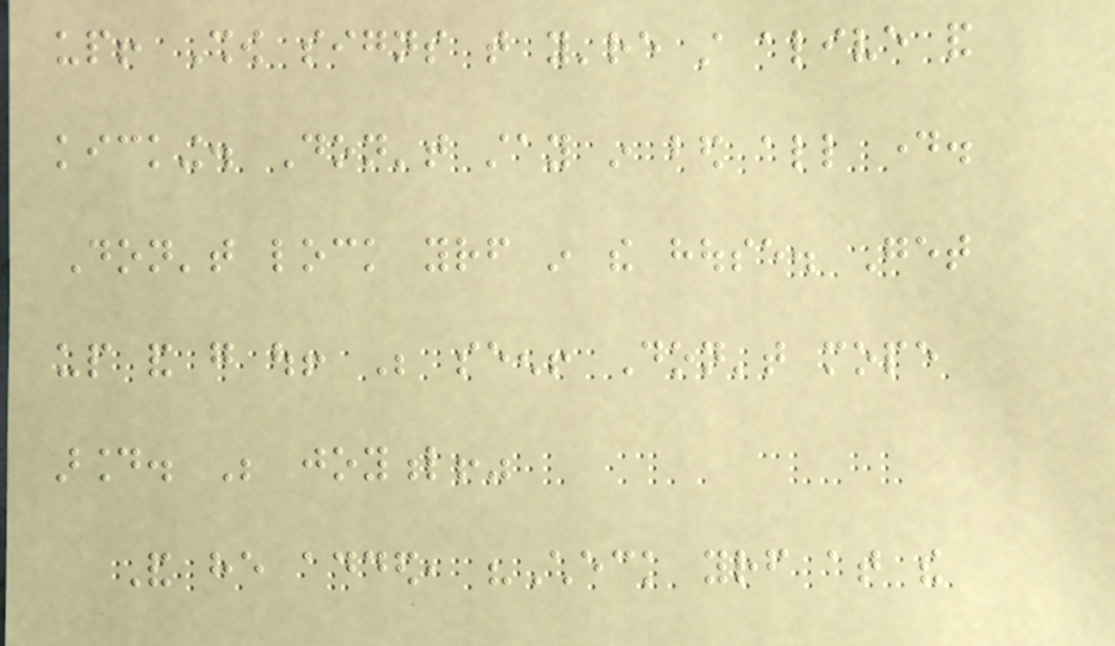up! Show signs that you're still alive and
kicking. Don't stay in bed all day.
Don't lock yourself in the house. Get
up and go out! Be seen! Don't mope
around. Be joyful!"
And he added, "Check yourself at the
